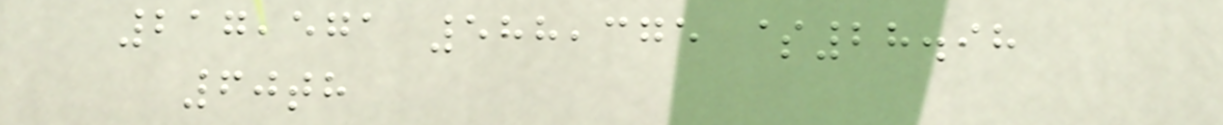217,571 588,375 $28.98
60th
